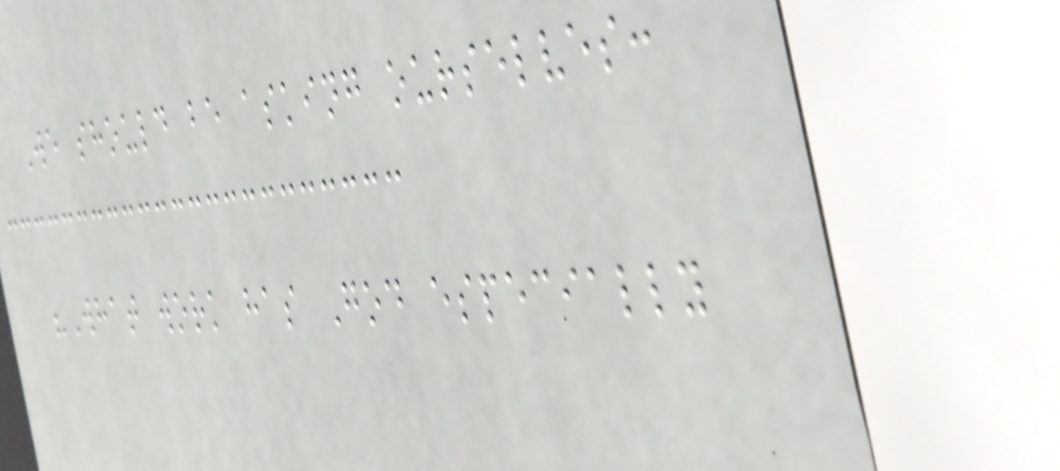We should be asking ourselves:
"What work has God especially
